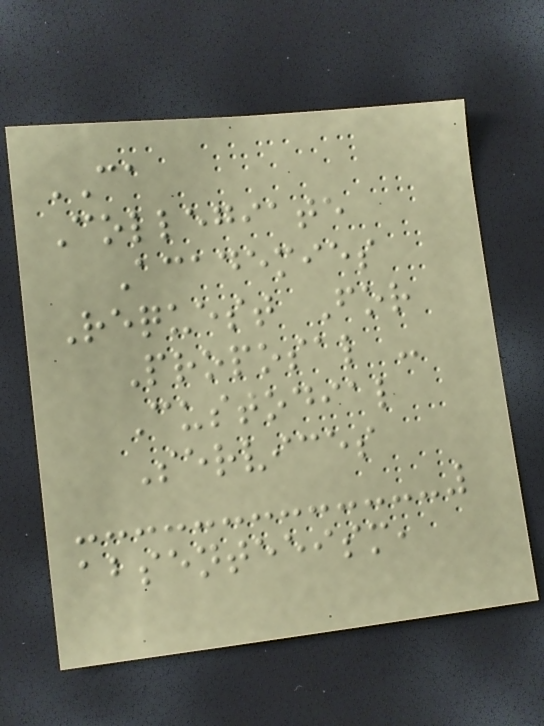CA
Collegiate
Academies
Request For
Proposal -
Custodial
Services
absenteeism,
